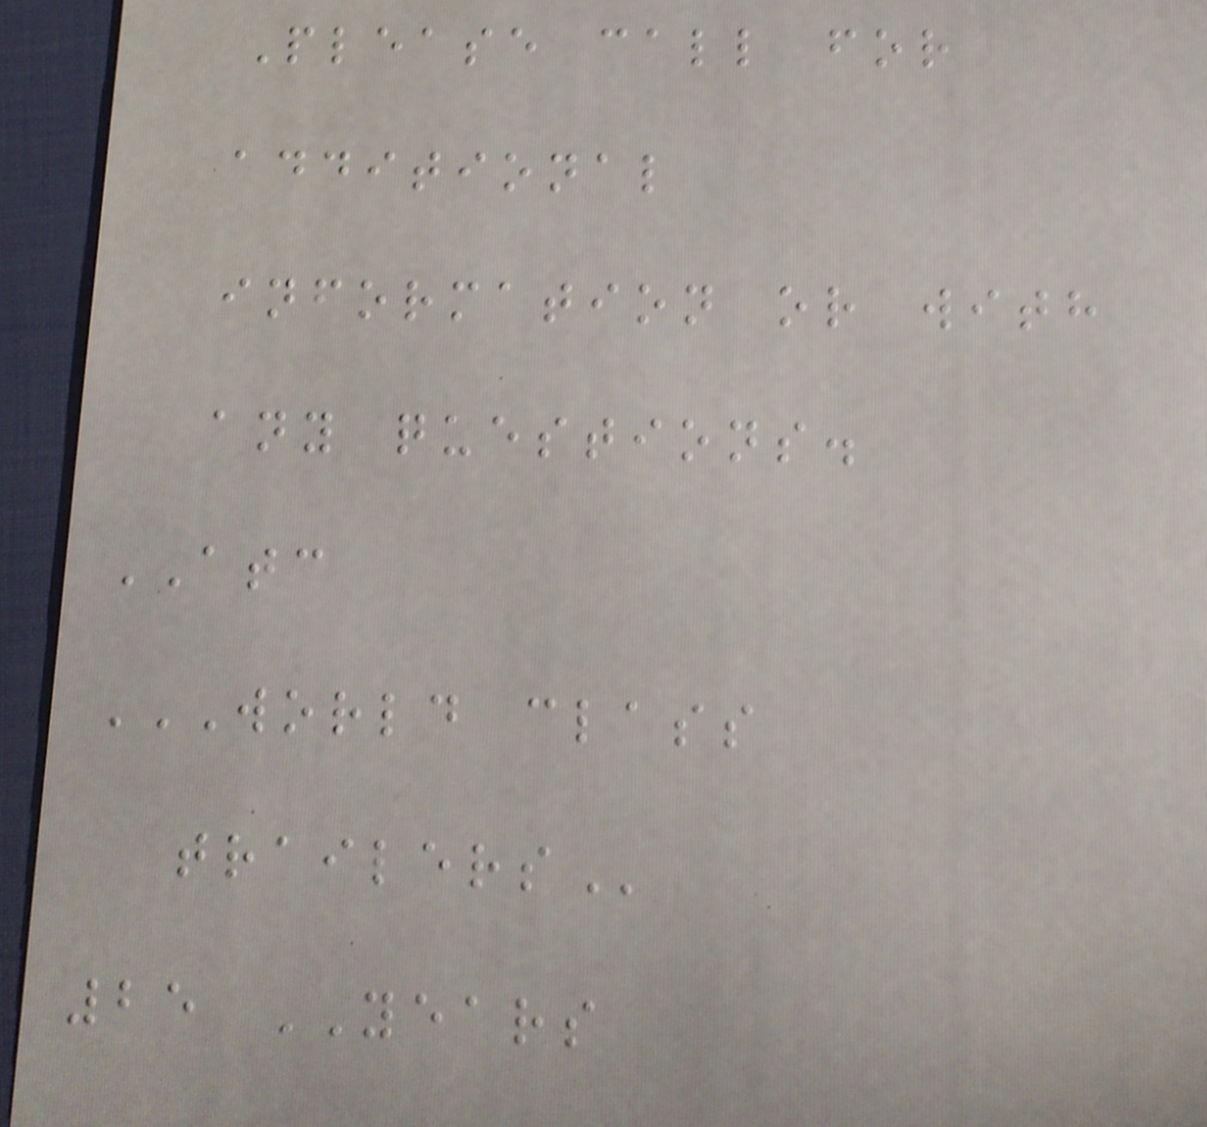Please call for
additional
information or with
any questions.
ATC
WORLD CLASS
TRAILERS
25 YEARS
